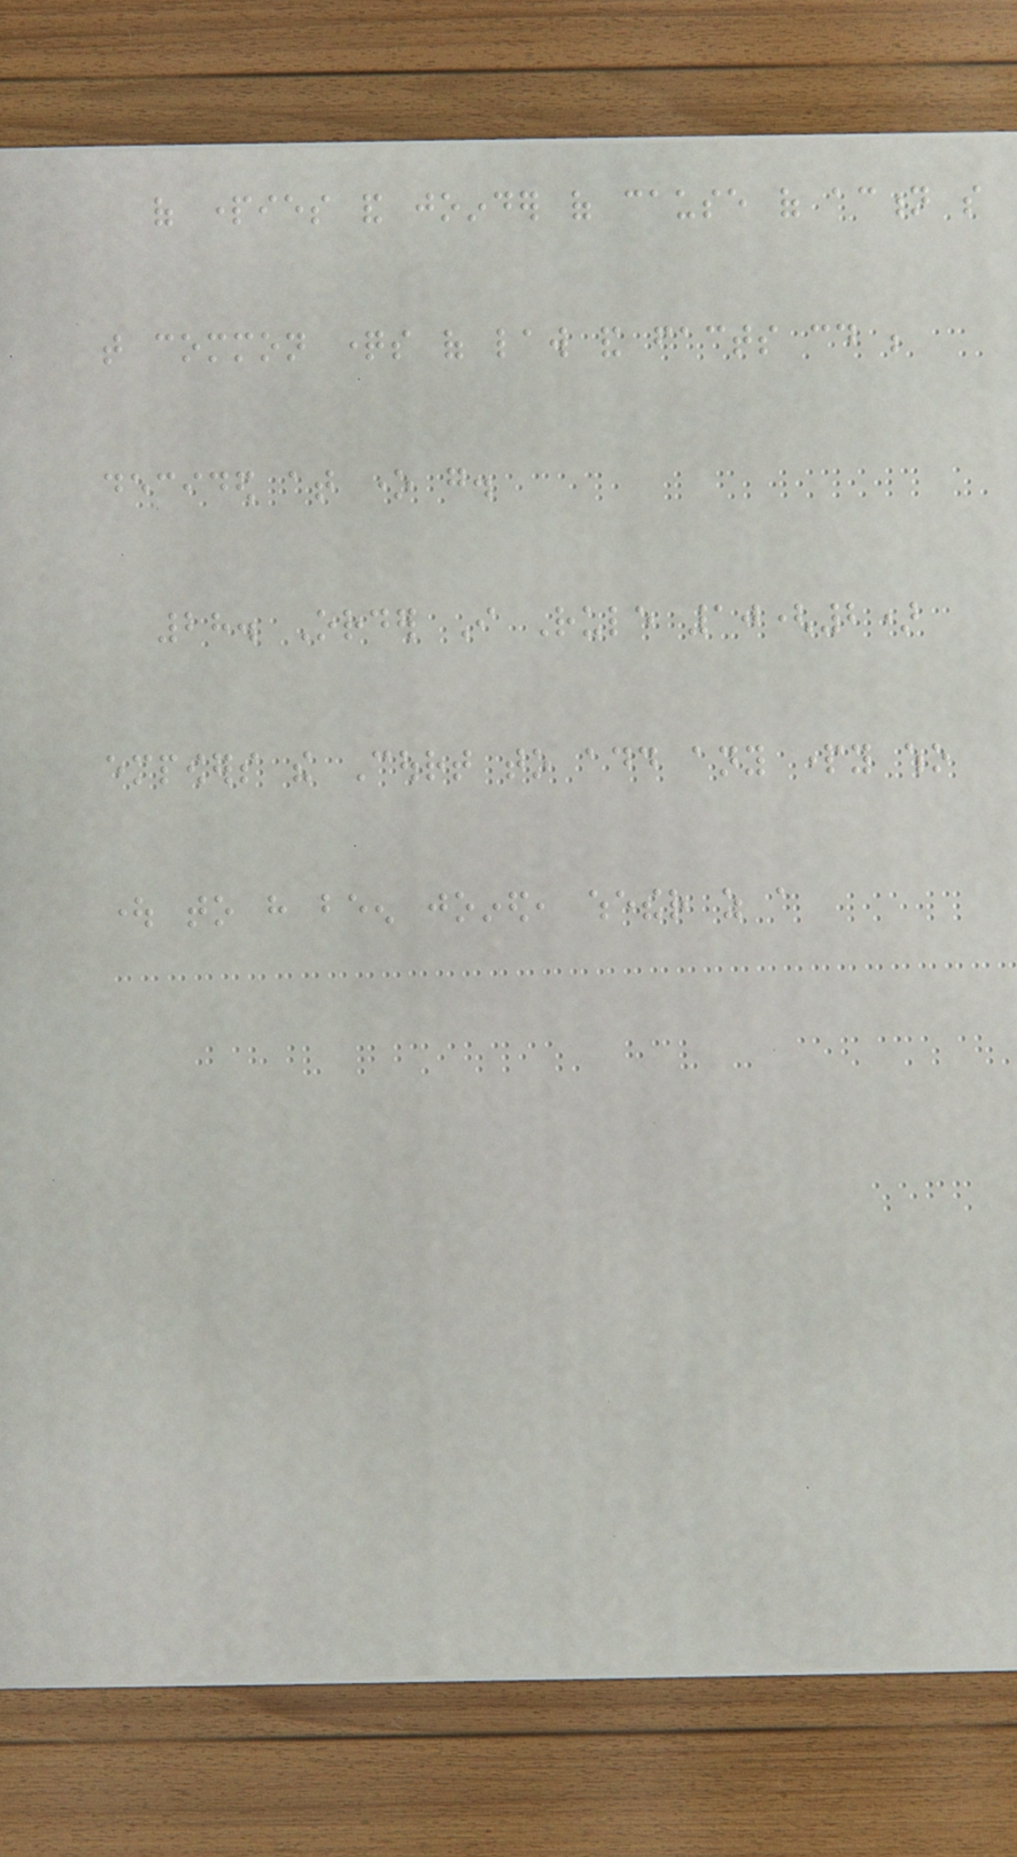of parties and joinder of cause of action so
that common questions of law and facts could be
decided at one go.
28. Order I Rule 10(2)
empowers the Court to add any party who
ought to have been joined, whether as a
